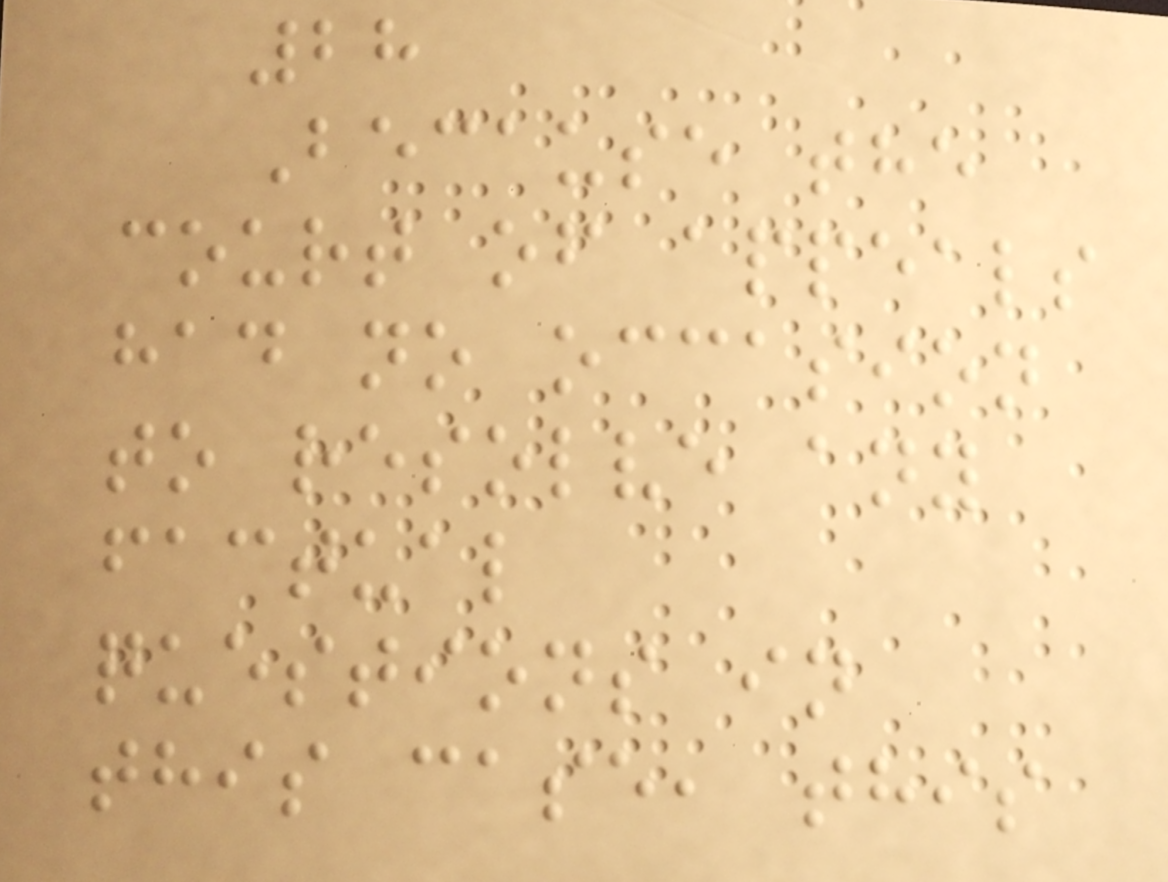28
Because the
court of appeals
had no occasion
to resolve any
factual
questions in
this case, this
